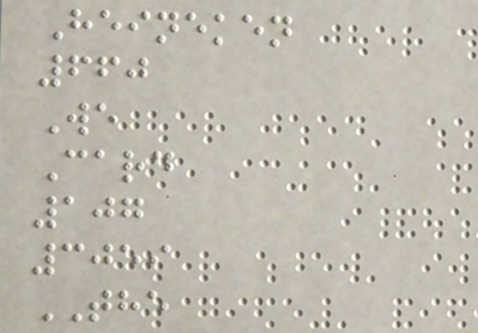Heineken
660
We
Card
107
3059
THE
